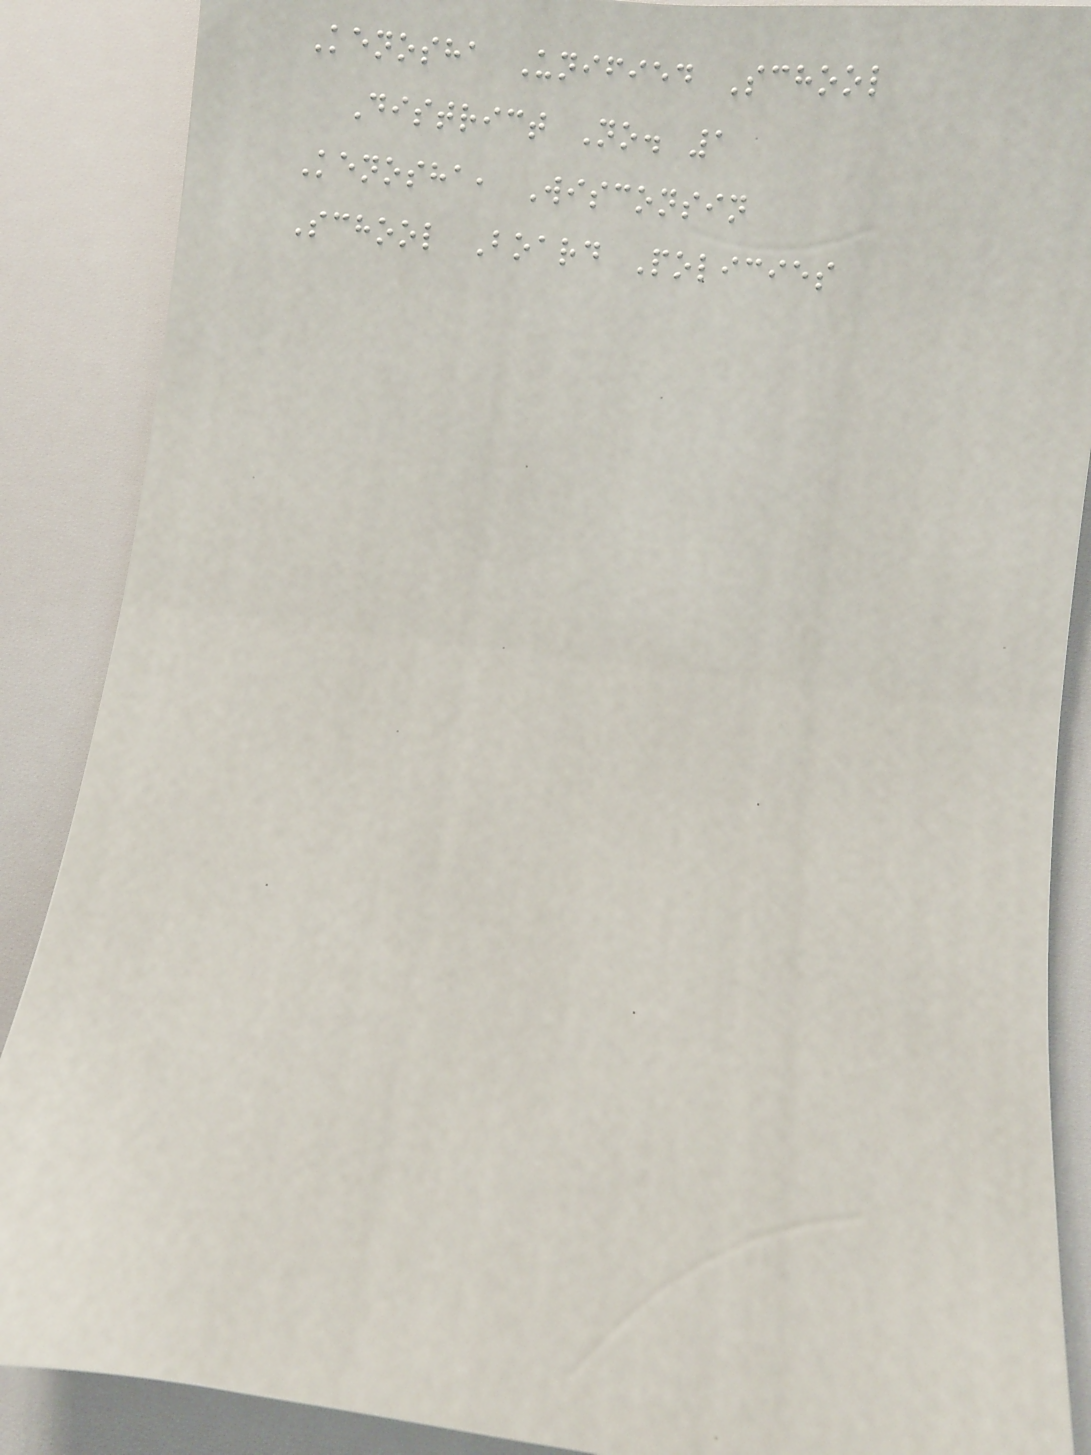Kenosha Unified School
District No. 1
Kenosha, Wisconsin
School Board Policies
